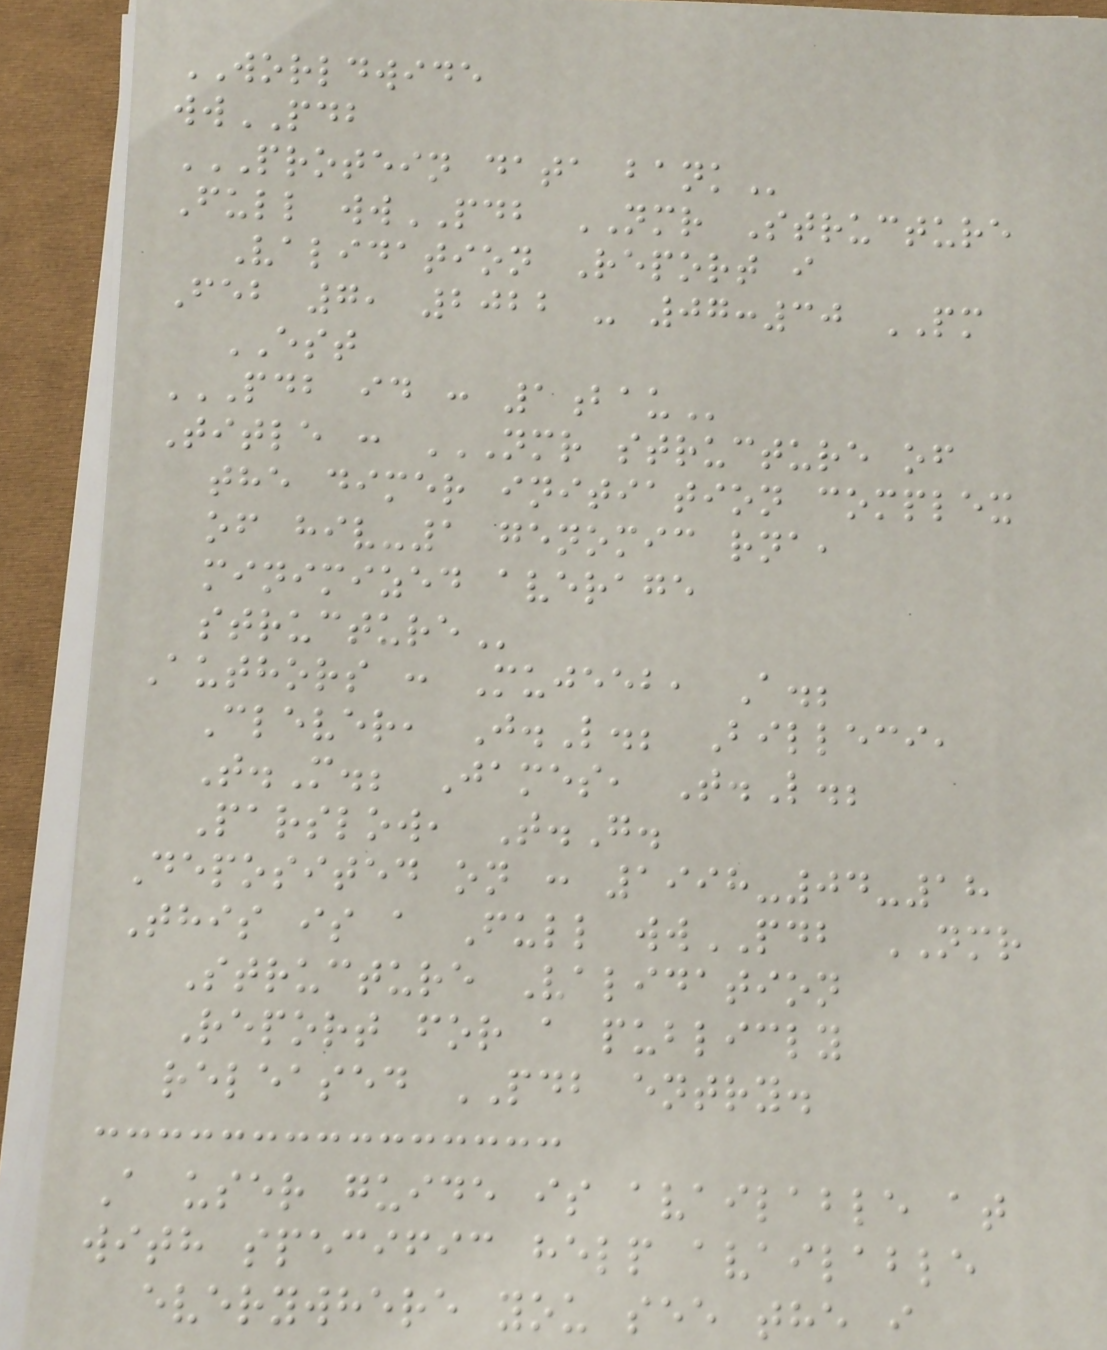WORLDWIDE
wwPDB
PROTEIN DATA BANK
Full wwPDB NMR Structure
Validation Report i
Feb 7, 2022 - 07:30 PM
EST
PDB ID : 1BAU
Title : NMR STRUCTURE OF
THE DIMER INITIATION COMPLEX
OF HIV-1 GENOMIC RNA,
MINIMIZED AVERAGE
STRUCTURE
Authors : Mujeeb, A.;
Clever, J.L.; Billeci,
T.M.; James, T.L.;
Parslow, T.G.
Deposited on : 1998-04-18
This is a Full wwPDB NMR
Structure Validation
Report for a publicly
released PDB entry.
A user guide is available at
with specific help available
everywhere you see the i
